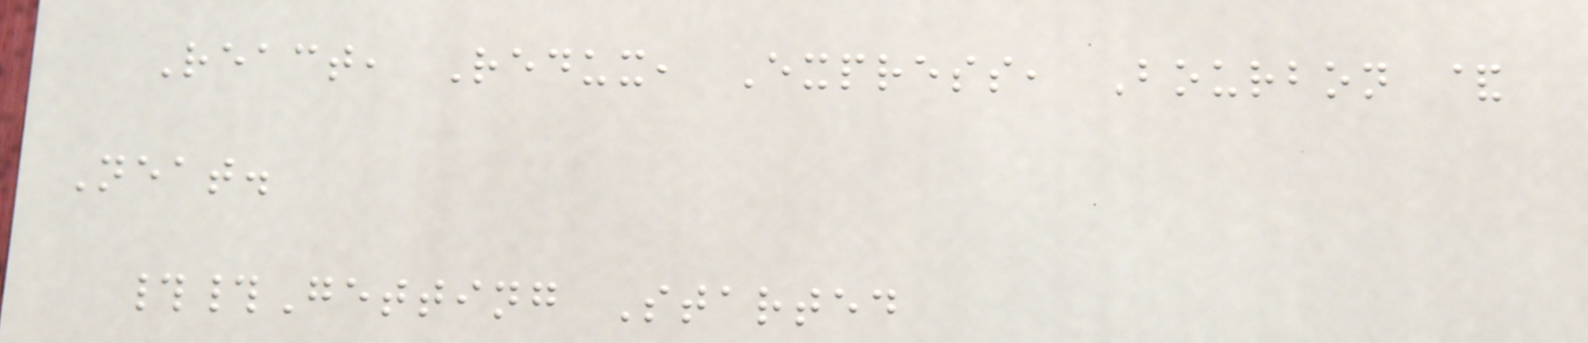React, Redux, Express, Bourbon &
Neat.
##Getting Started
